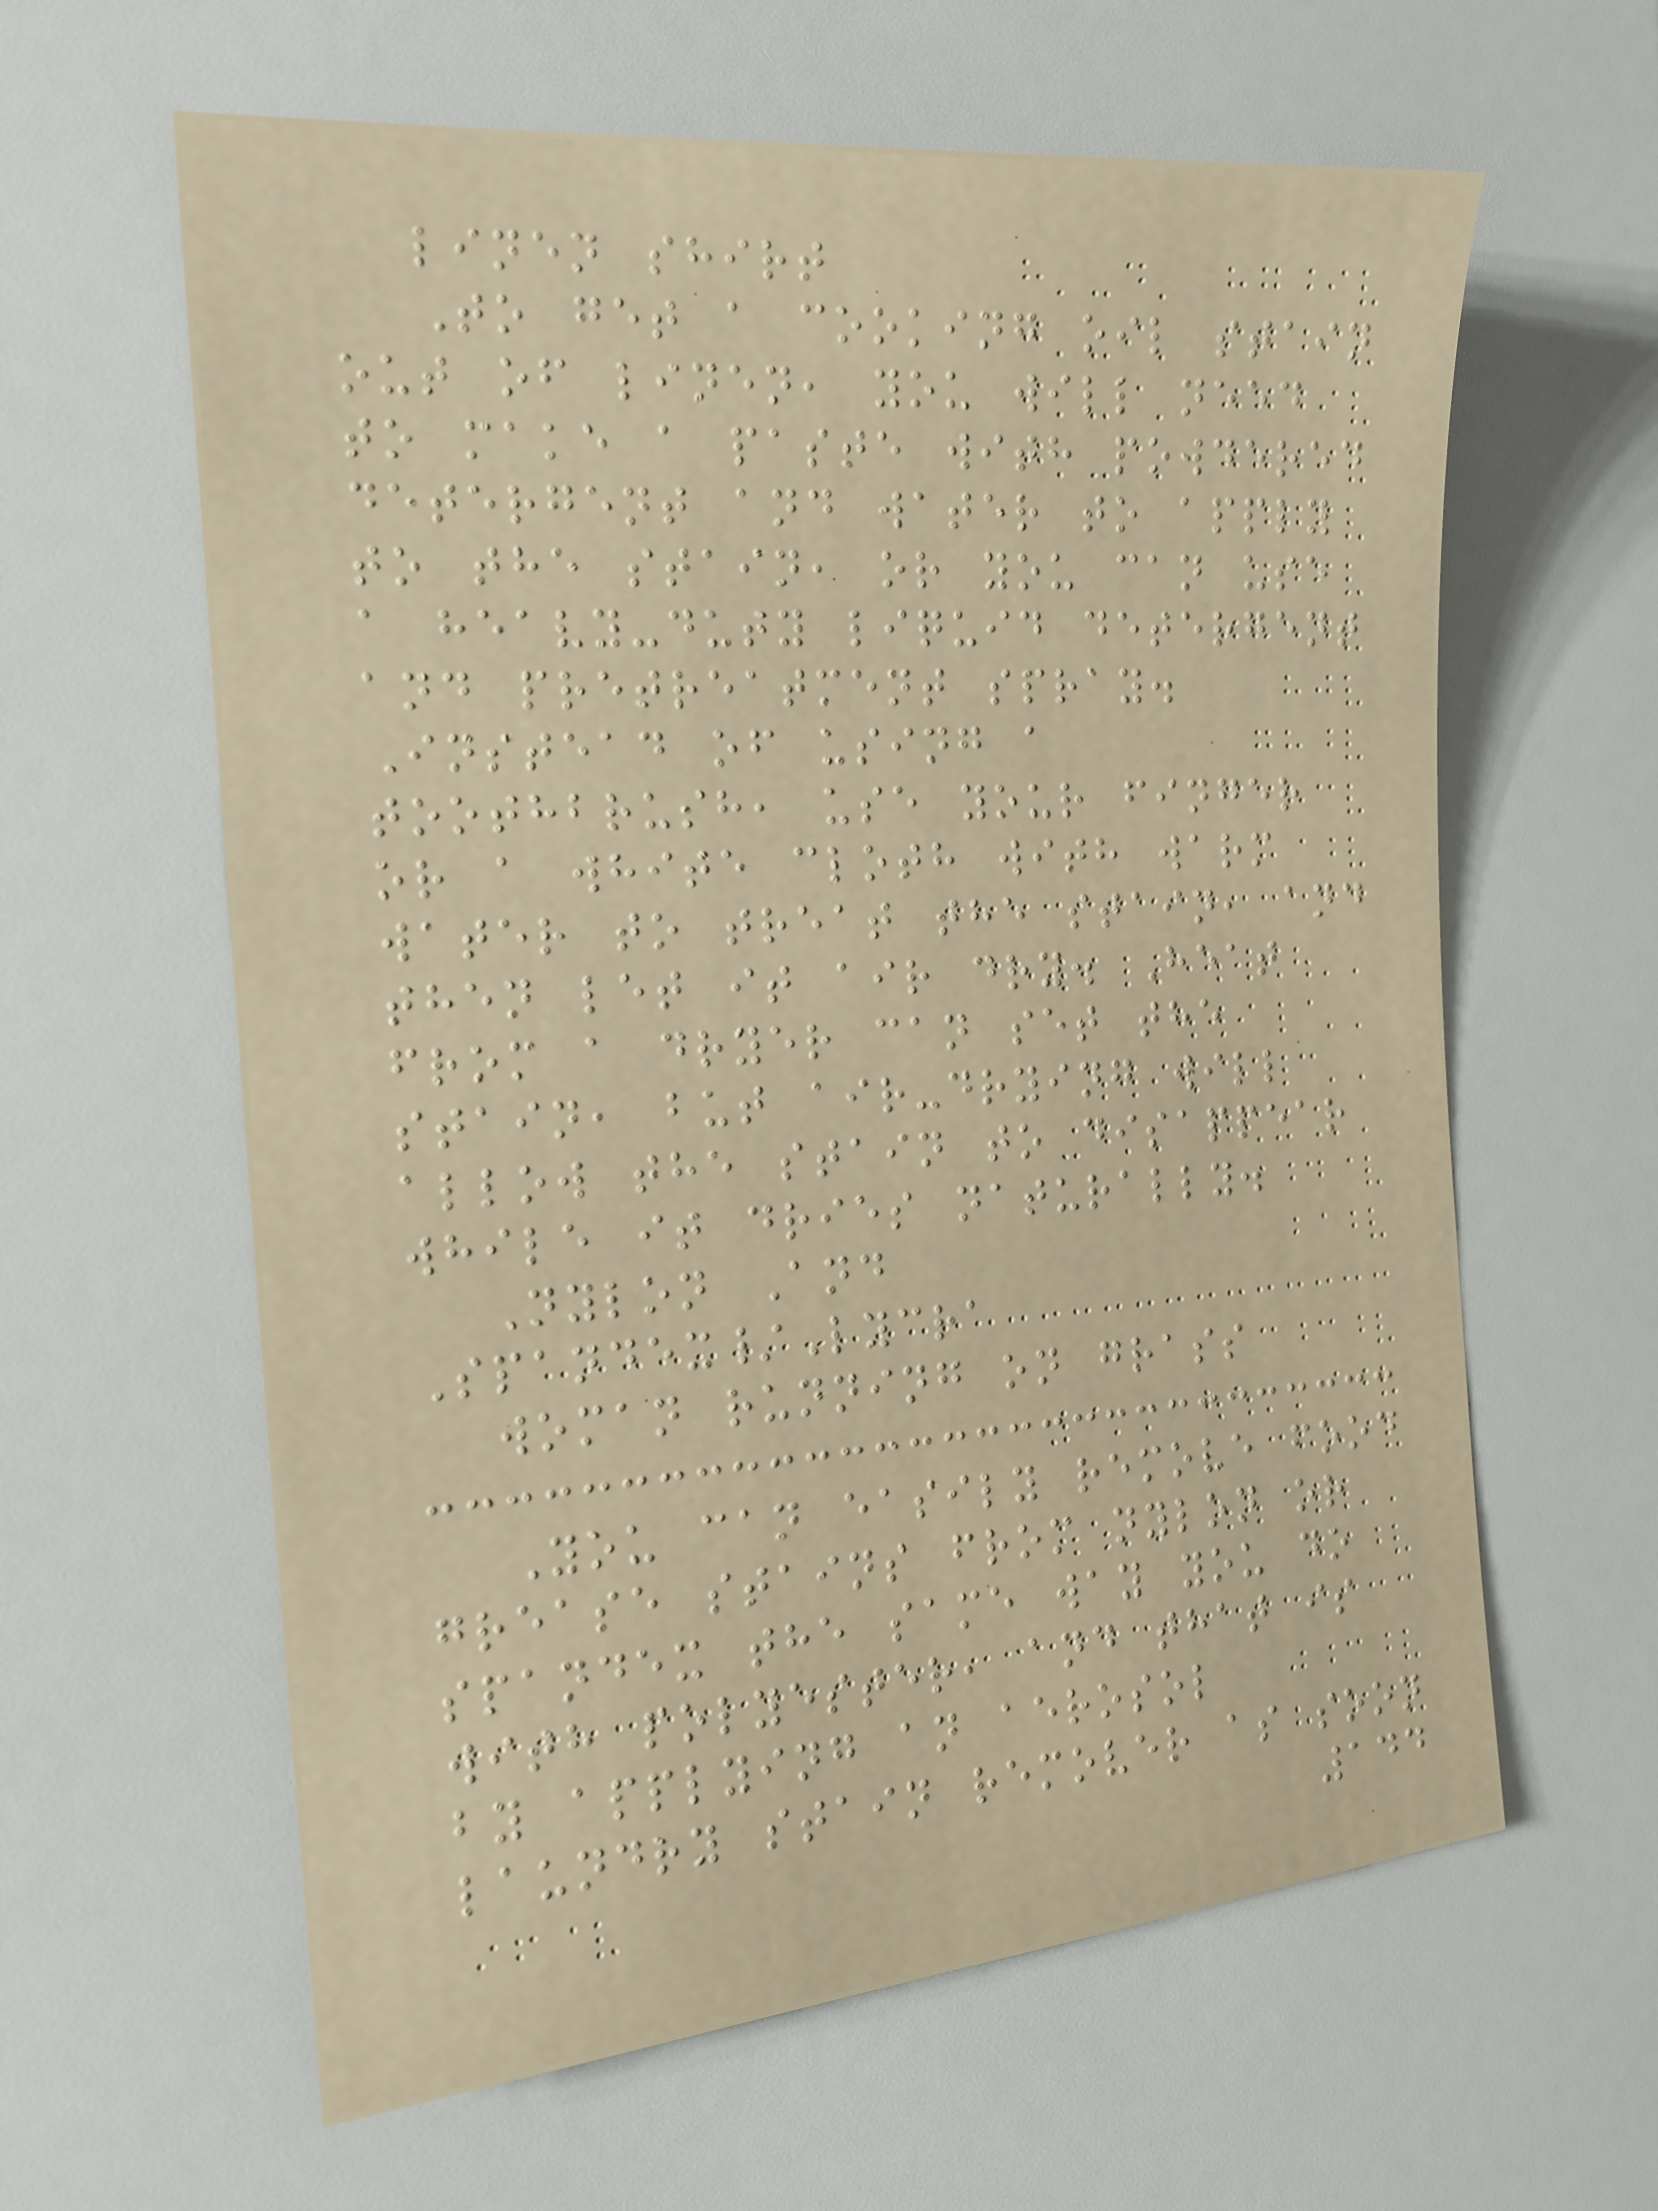linen shirt
To get a cooking oil stain
out of linen, you will need
to make a paste with powdered
detergent and water to apply
to the stain, or you can use
a heavy-duty liquid detergent
and pretreatment spray.
Instead of using a
toothbrush, use your finger
or a white cloth with warm
water to treat the stain, and
then let it air dry. Heat
from a dryer can set the
stain, but air-drying will
allow the stain to disappear
while it dries naturally.
Nylon And
Spandex/Lycra
woman running on grass
You can easily remove food
grease stains from nylon or
spandex the same way you do
with polyester, and that is
by applying an aerosol
laundry stain remover as soon
144
